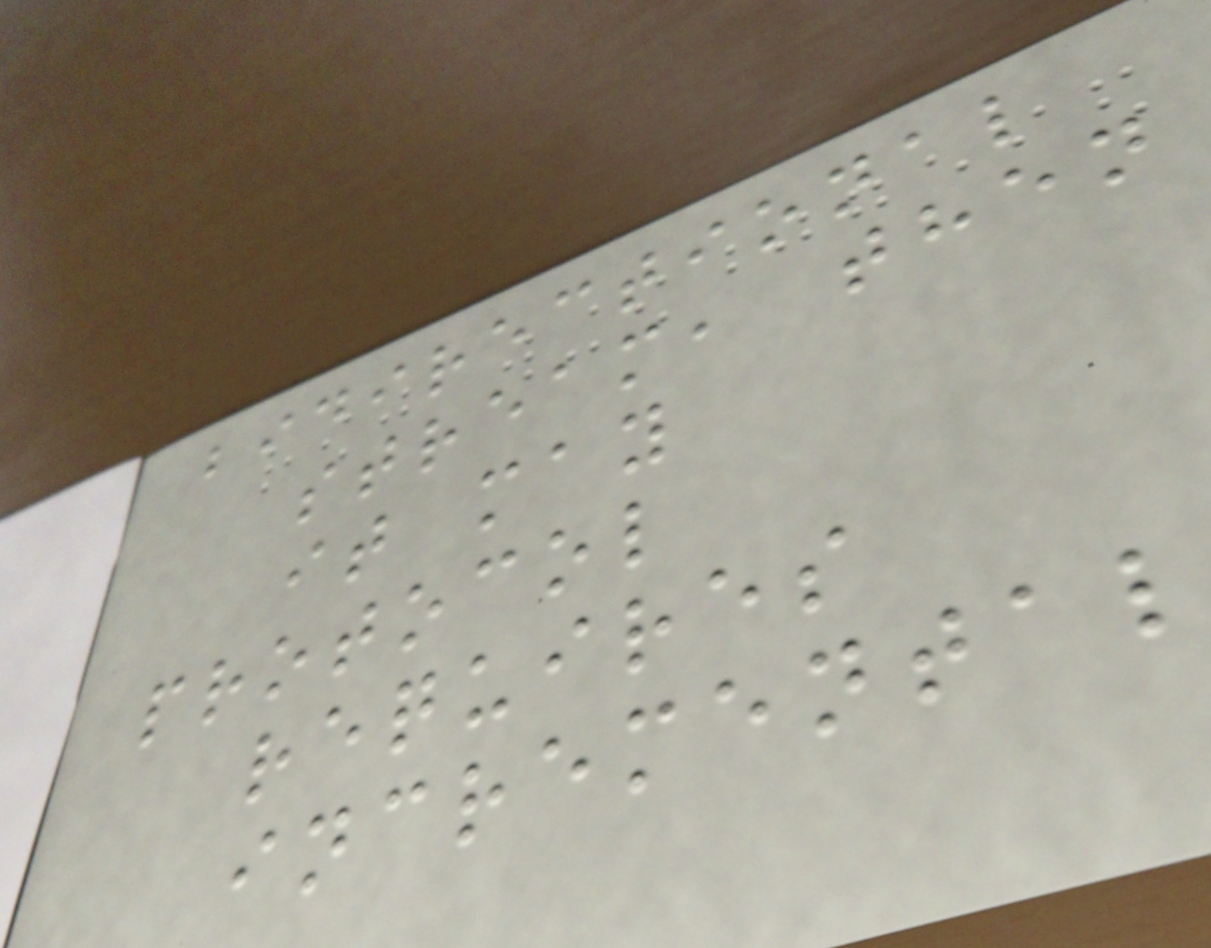bidirectional
stream, then
it may
protocol
requires
incremental
